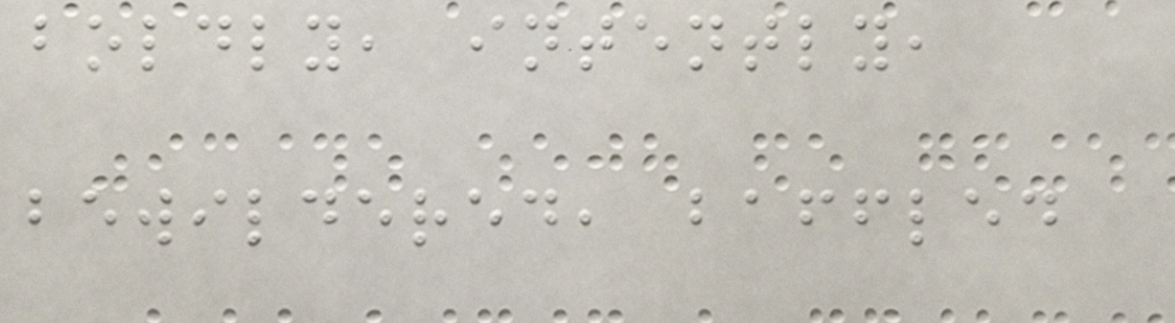boldly, intently,
bewildered, baffled
